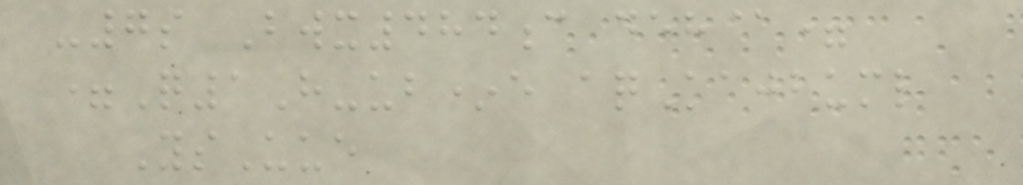-7s Bwx484c deh@=
=Q1H-ub*e aqKajbuml
YsUue
